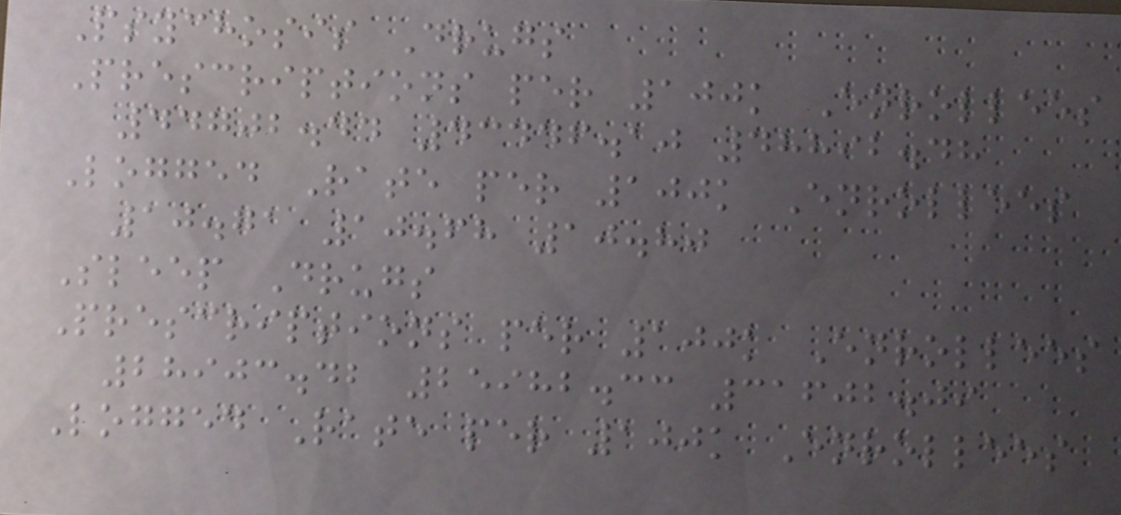Psychosis Drugs
Prescriptions per 100k Enrollees
44702.44 43446.10 48892.48
Logged Rate per 100k Enrollees
10.71 10.68 10.80
Sleep Drugs
Prescriptions per 100k Enrollees
28903.42 25982.33 31602.09
Logged Rate per 100k Enrollees
